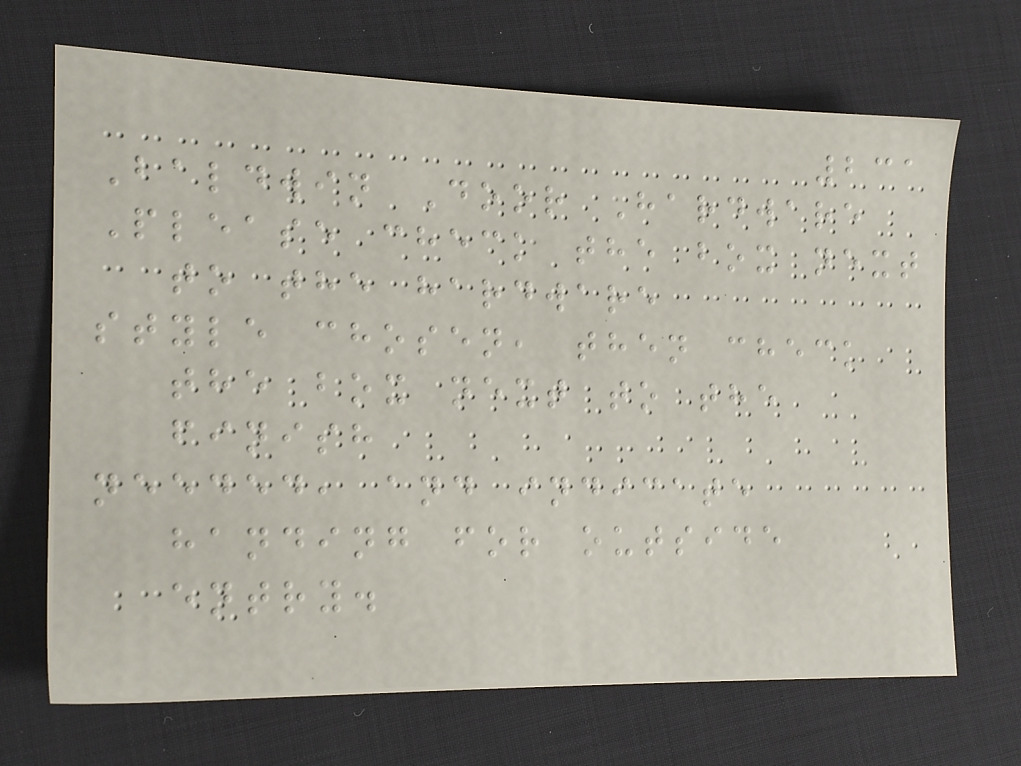231
Baldwin Door Hardware
Please check the box next
to the hardware
style chosen, then check
the box next to the
finish
needed, and indicate
handing for outside
entry.
